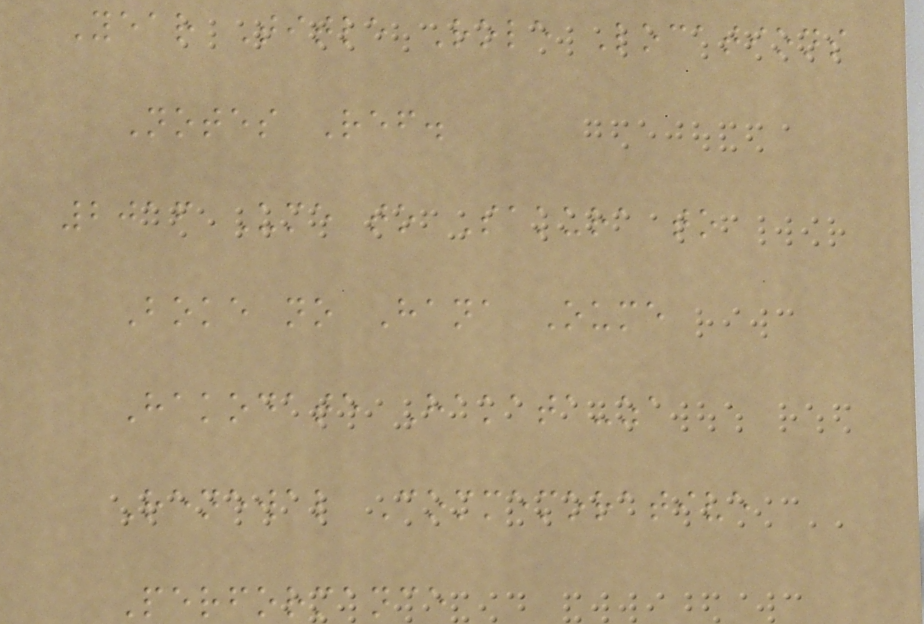Year Title Role Locations
Notes Ref.
2016 Ume to Sakura to
Boke no Hana Oume
Hakodate Hakata-za
Renewal Commemorative
Performance
